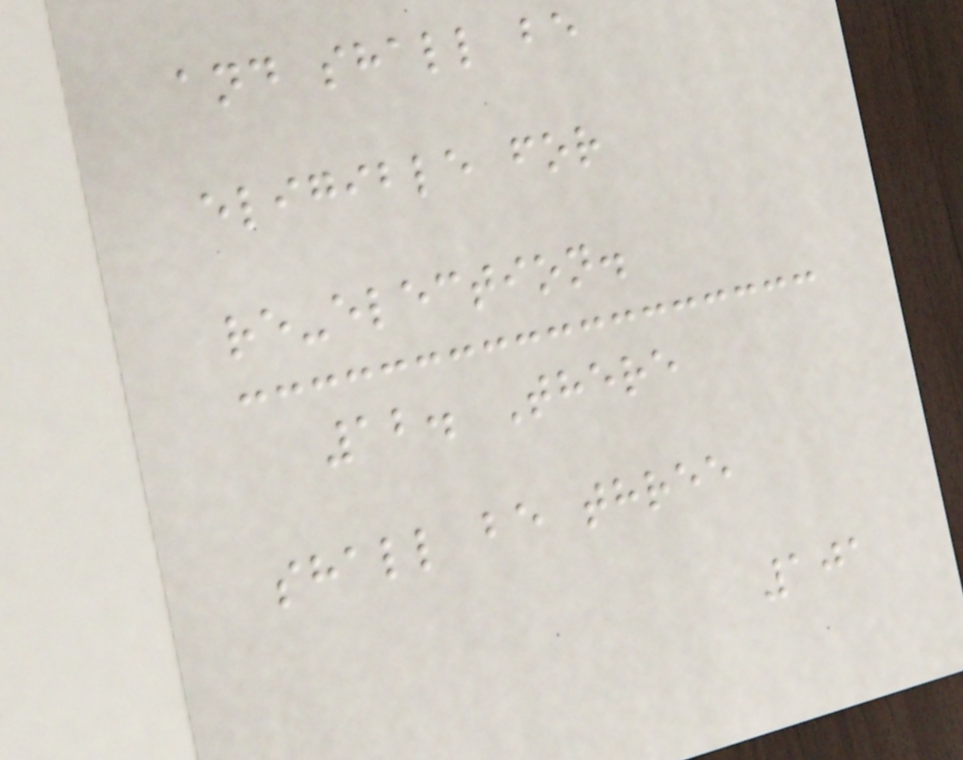and shall be
eligible for
re-election.
12. There
shall be three
101
